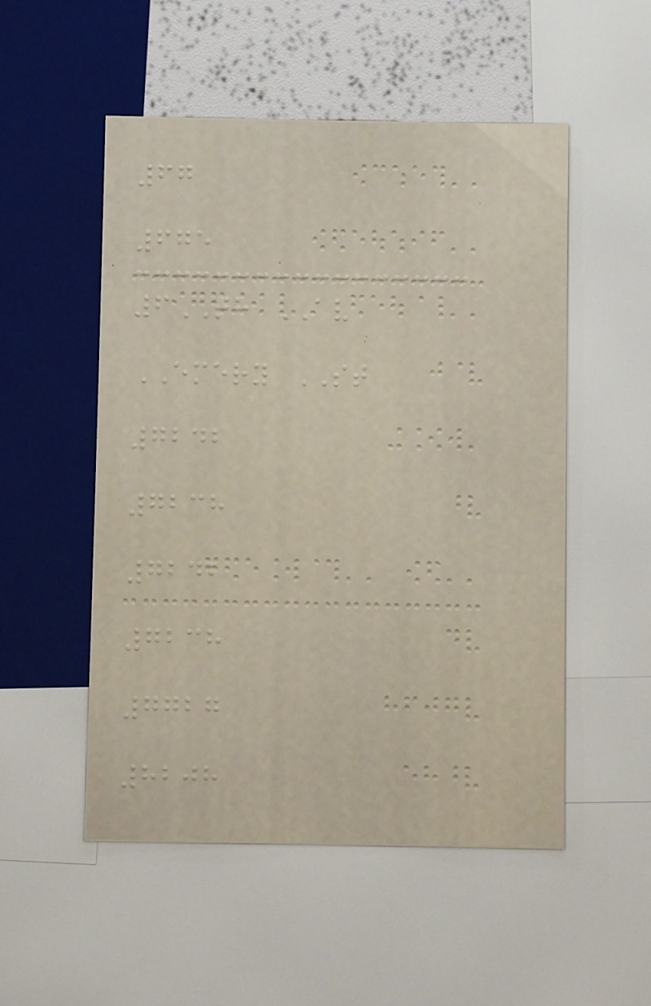67
675
6TH AV
EMERY ST
7242
7238
7242
7238
7727
8208
